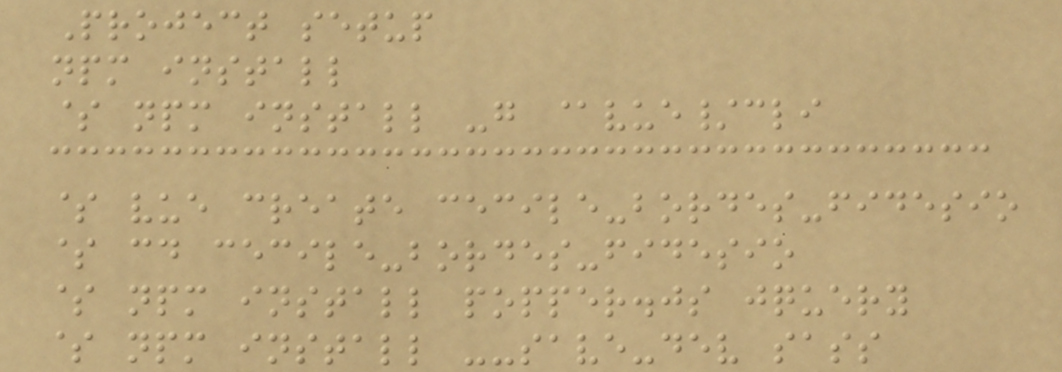Project setup
npm install
$ npm install -g @vue/cli
$ vue create cecile-bordes-fidesio
$ cd cecile-bordes-fidesio
$ npm install popper.js jquery
$ npm install --save-dev sass
